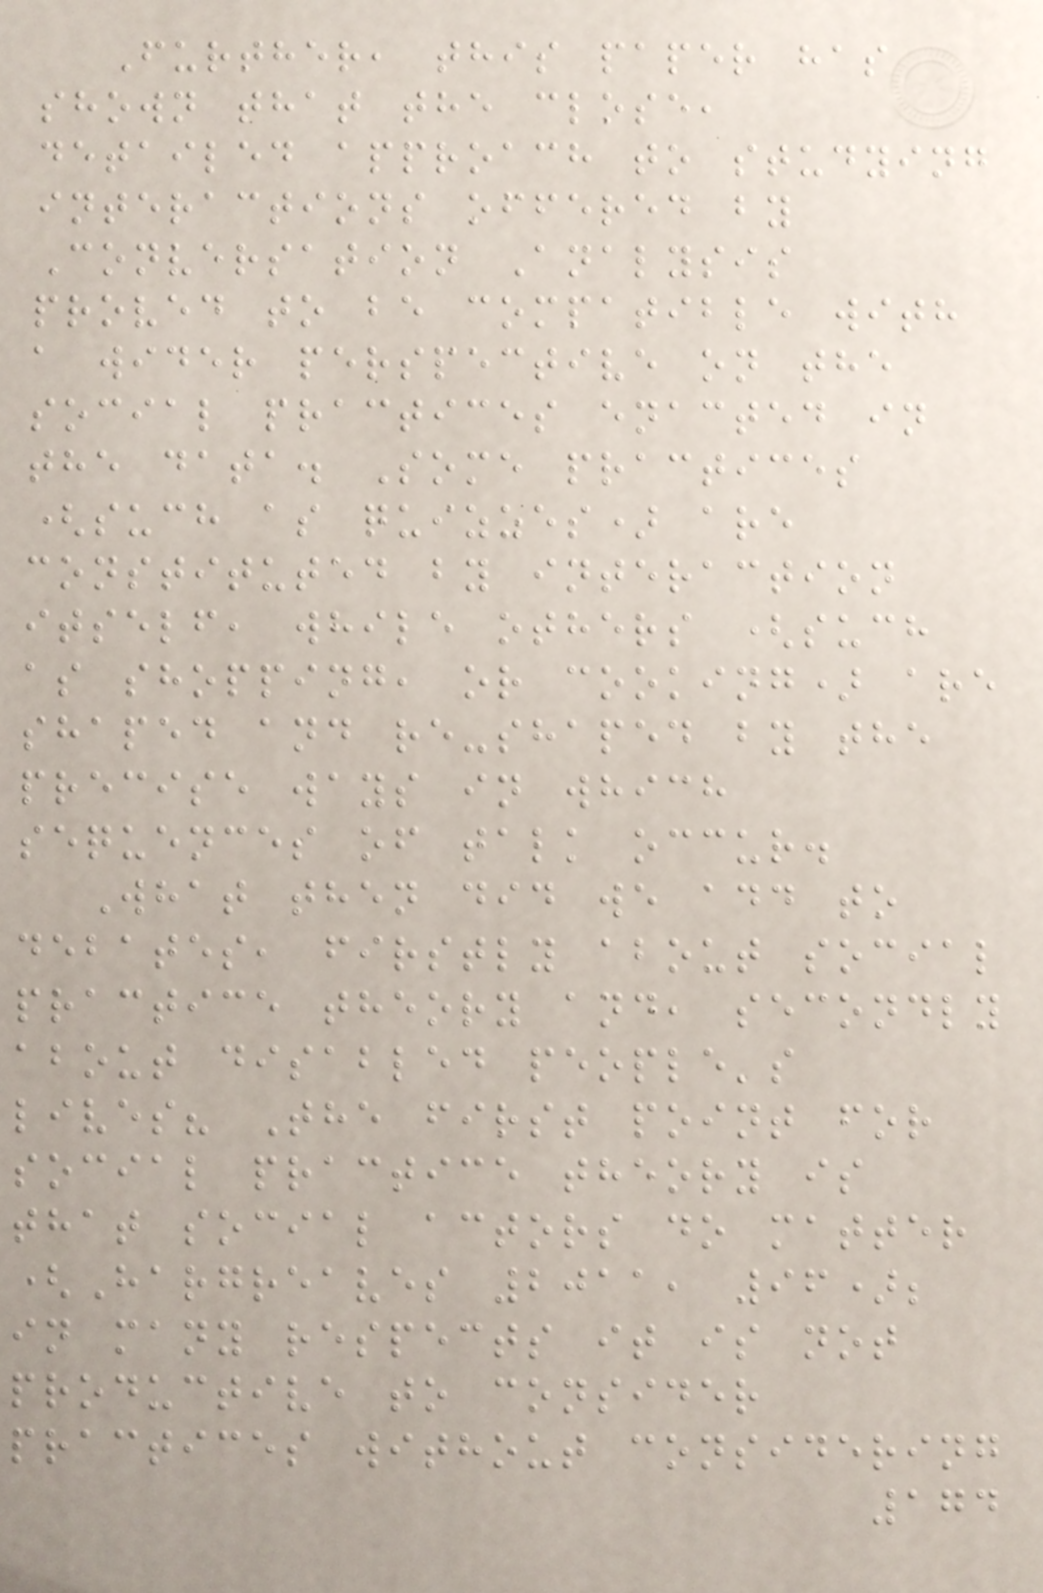Further, this paper has
shown that the close,
detailed approach to studying
interactions offered by
Conversation Analysis
proved to be compatible with
a wider perspective on the
social practices enacted in
the data. Some practices
(such as quizzes) are
constituted by interaction
itself, while others (such
as shopping, or cooking) are
shaped and re-shaped by the
precise ways in which
sequences of talk occur.
What then did we add to
debates, firstly about social
practice theory and, secondly
about disabled people's
lives? The first point for
social practice theory is
that social actors do matter
(Hargreaves 2011, 96);
in many respects it is not
productive to consider
practices without considering
174
